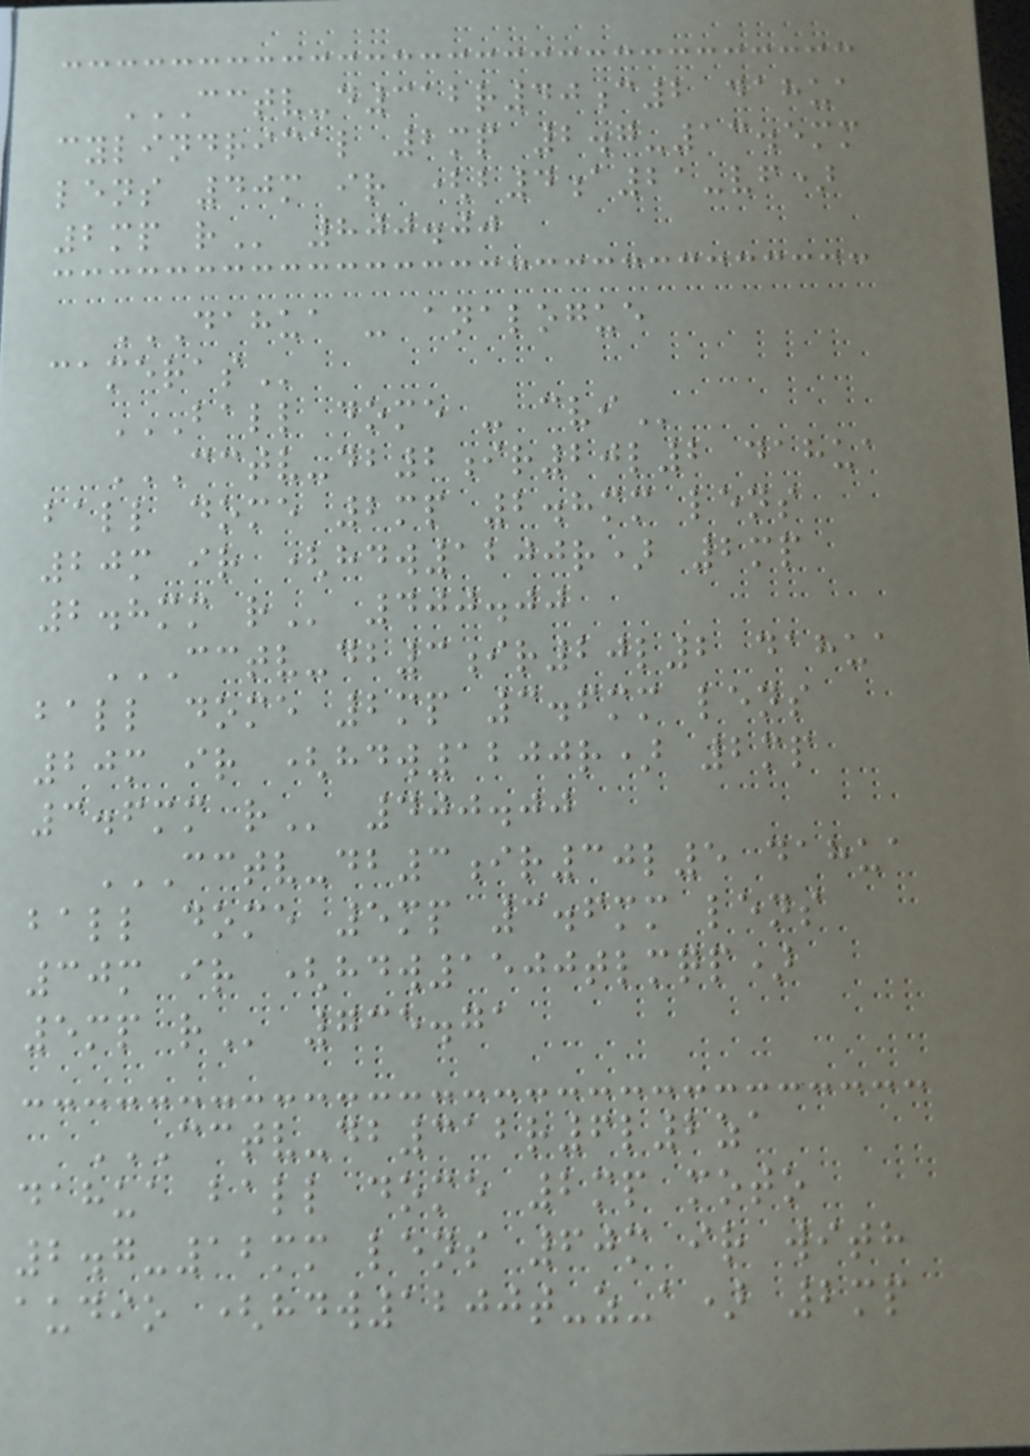CCTV-D312R40C2 DAHUA
CYLINDRICAL 2MP 2.7-13.5MM
LENS 40M IR (B4A21-VF)
2MP R 800.00
DAHUA - ANALOGUE
CAMERAS
BALL DOME - CVI
CCTV-DB2IR20L2 DAHUA
BALL DOME 2MP 2.8MM LENS
20M IR (HDW1200R) 2MP
2.8MM R 400.00
CCTV-DB3IR20L2 DAHUA
BALL DOME 2MP 3.6MM LENS
20M IR (HDW1200R) 2MP
3.6MM R 400.00
CCTV-DB3IR30L5 DAHUA
BALL DOME 5MP 3.6MM LENS
30M IR (HDW1500TLMQP)
5MP R 735.71
CCTV-DB312R6L2ZA
DAHUA BALL DOME 2MP MOTO
2.7-12MM LENS 60M IR WITH
AUDIO (HDW1200T-Z-A) 2MP
